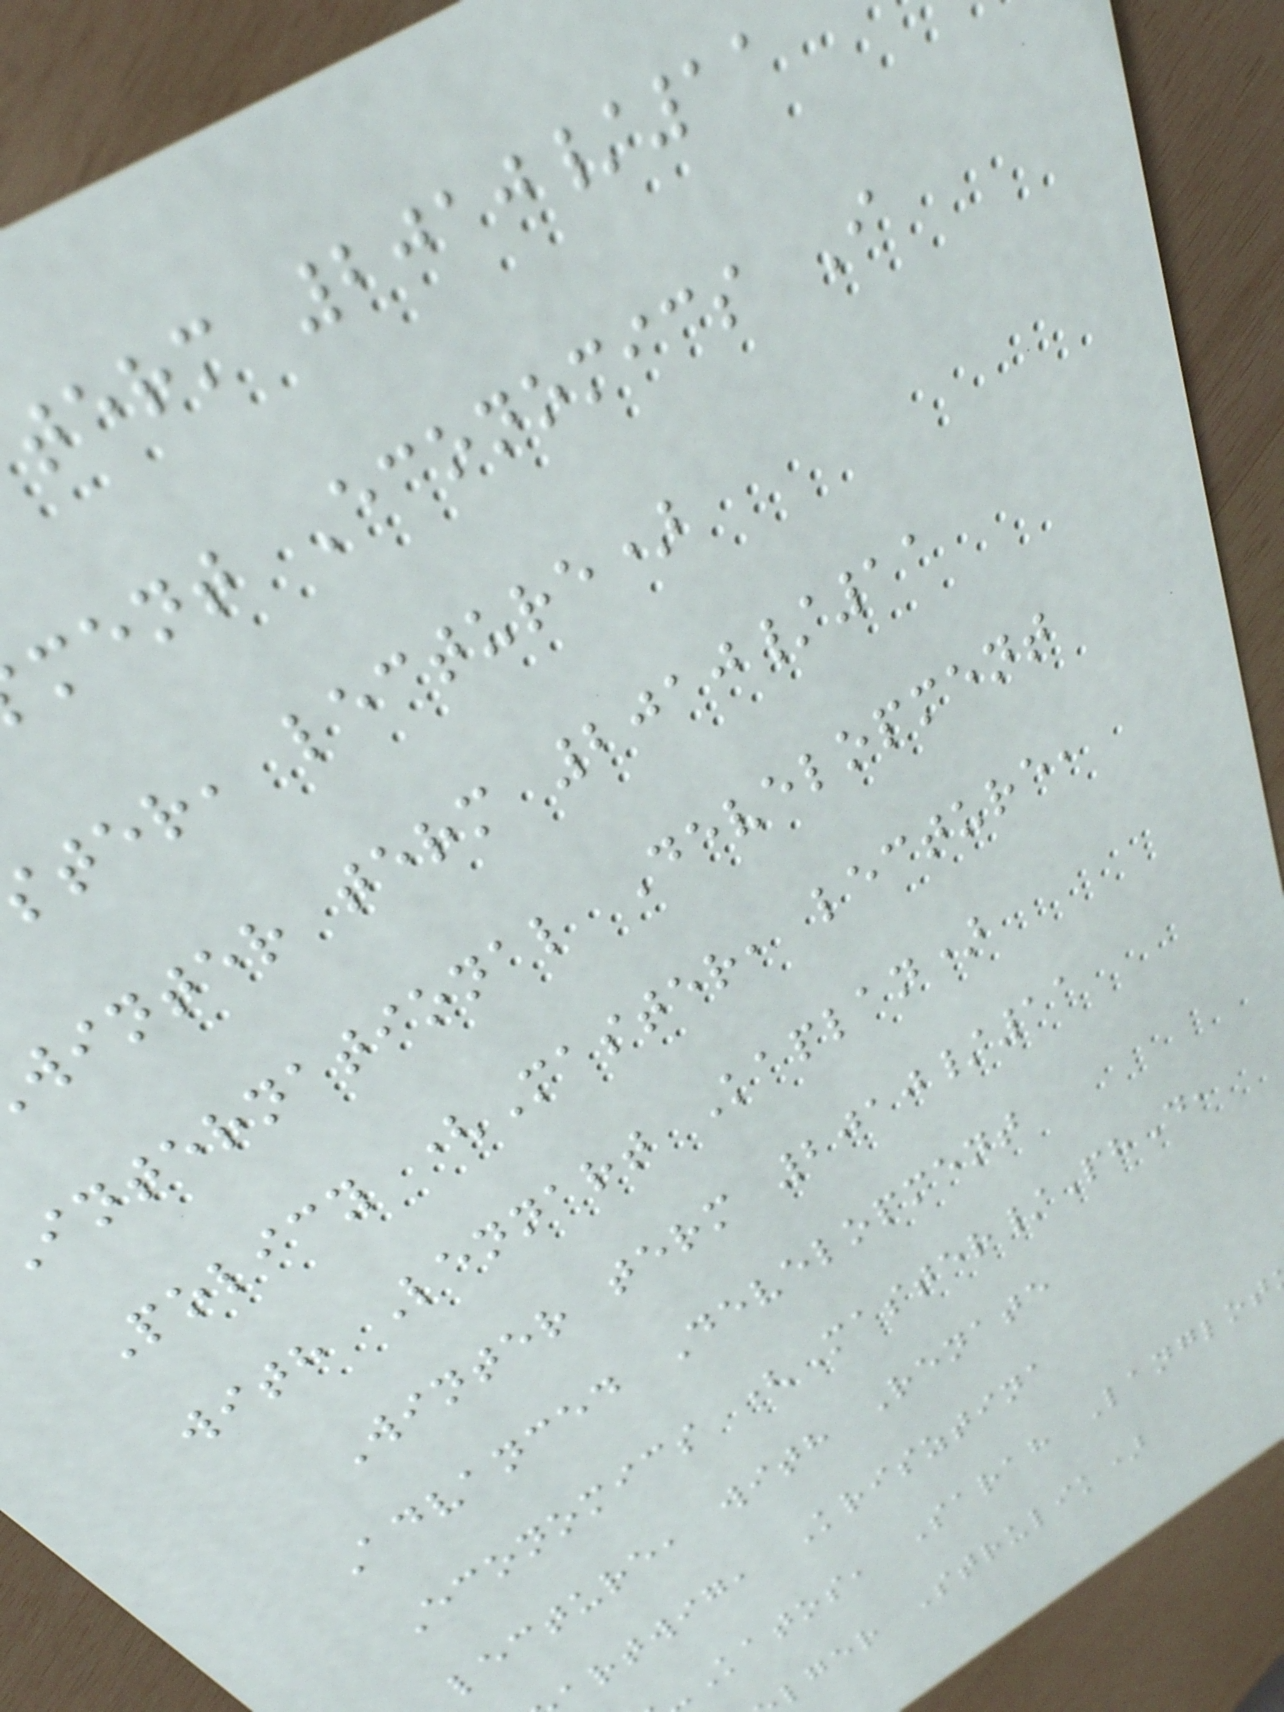term 2010/11
ment Economics I
ter, lecture)
winter term 2010/11
international Development
Policy (Master, lecture,
with Lennart Kaplan)
Winter term 2010/11
Advanced Development
Economics (Master/PhD,
lecture, with Renate
artwig, Krisztina
Katos, Sarah Langlot
lger Strulik)
